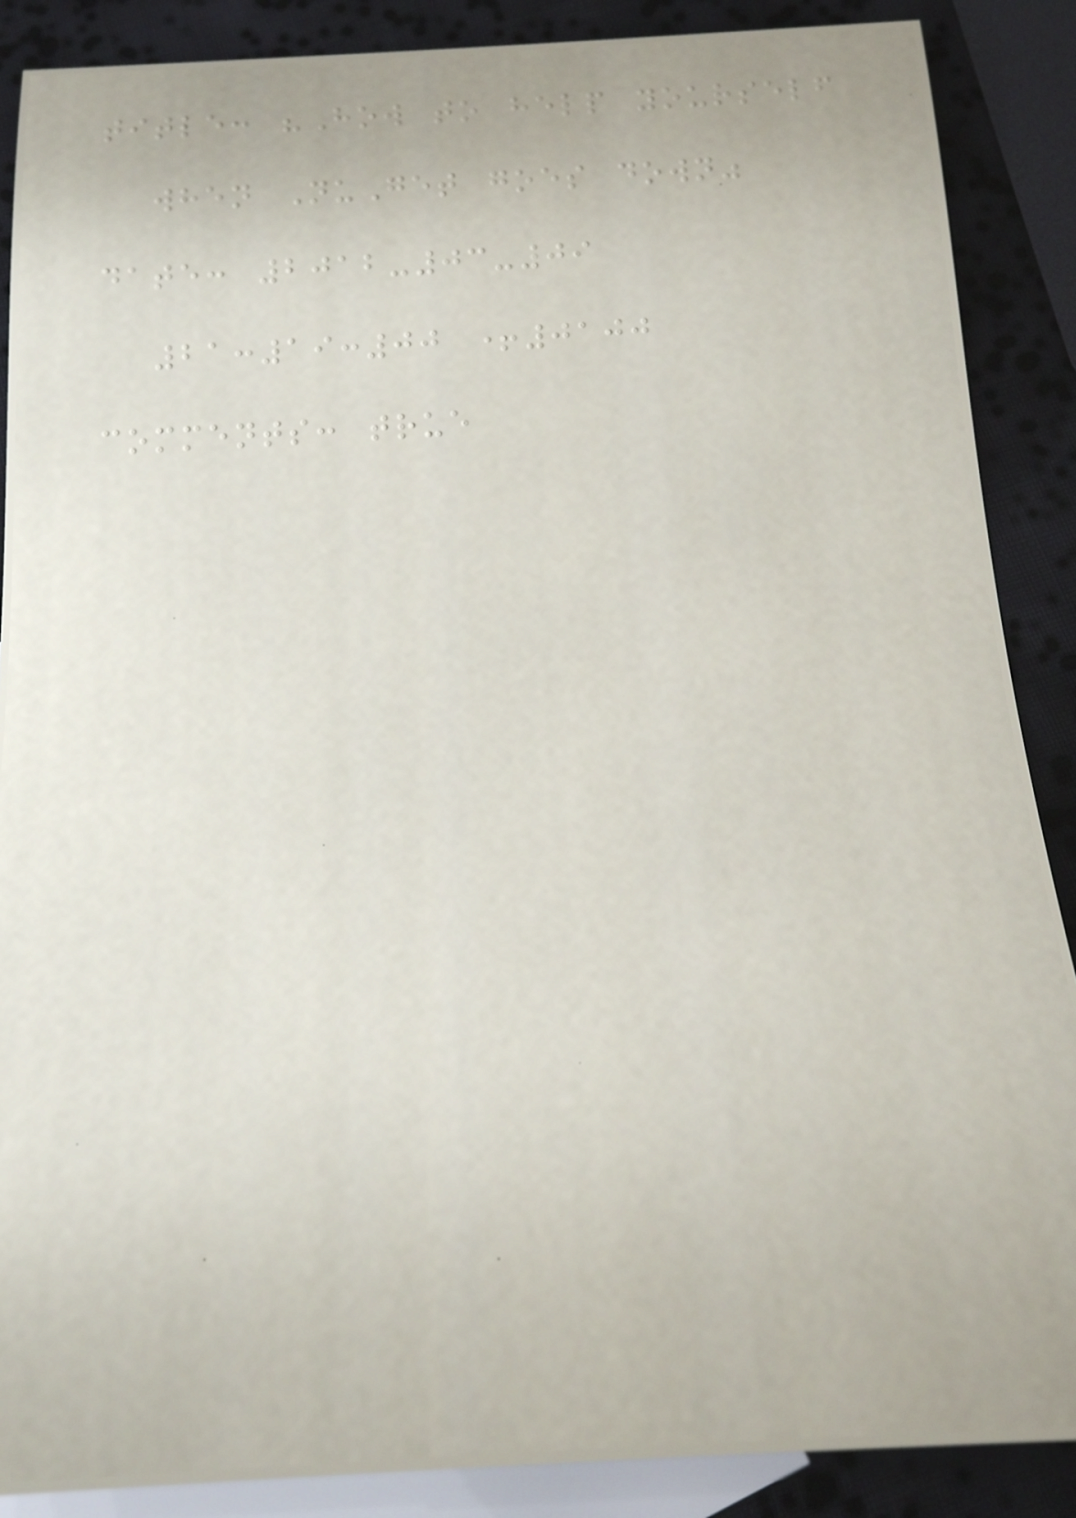title: "How to help yourself
when NuGet goes down"
date: 2012-03-09
21:19:00 +0100
comments: true
